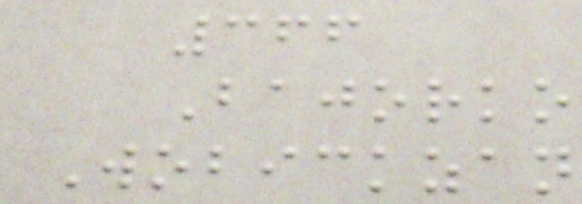366
Bajorko
Wobickzan
